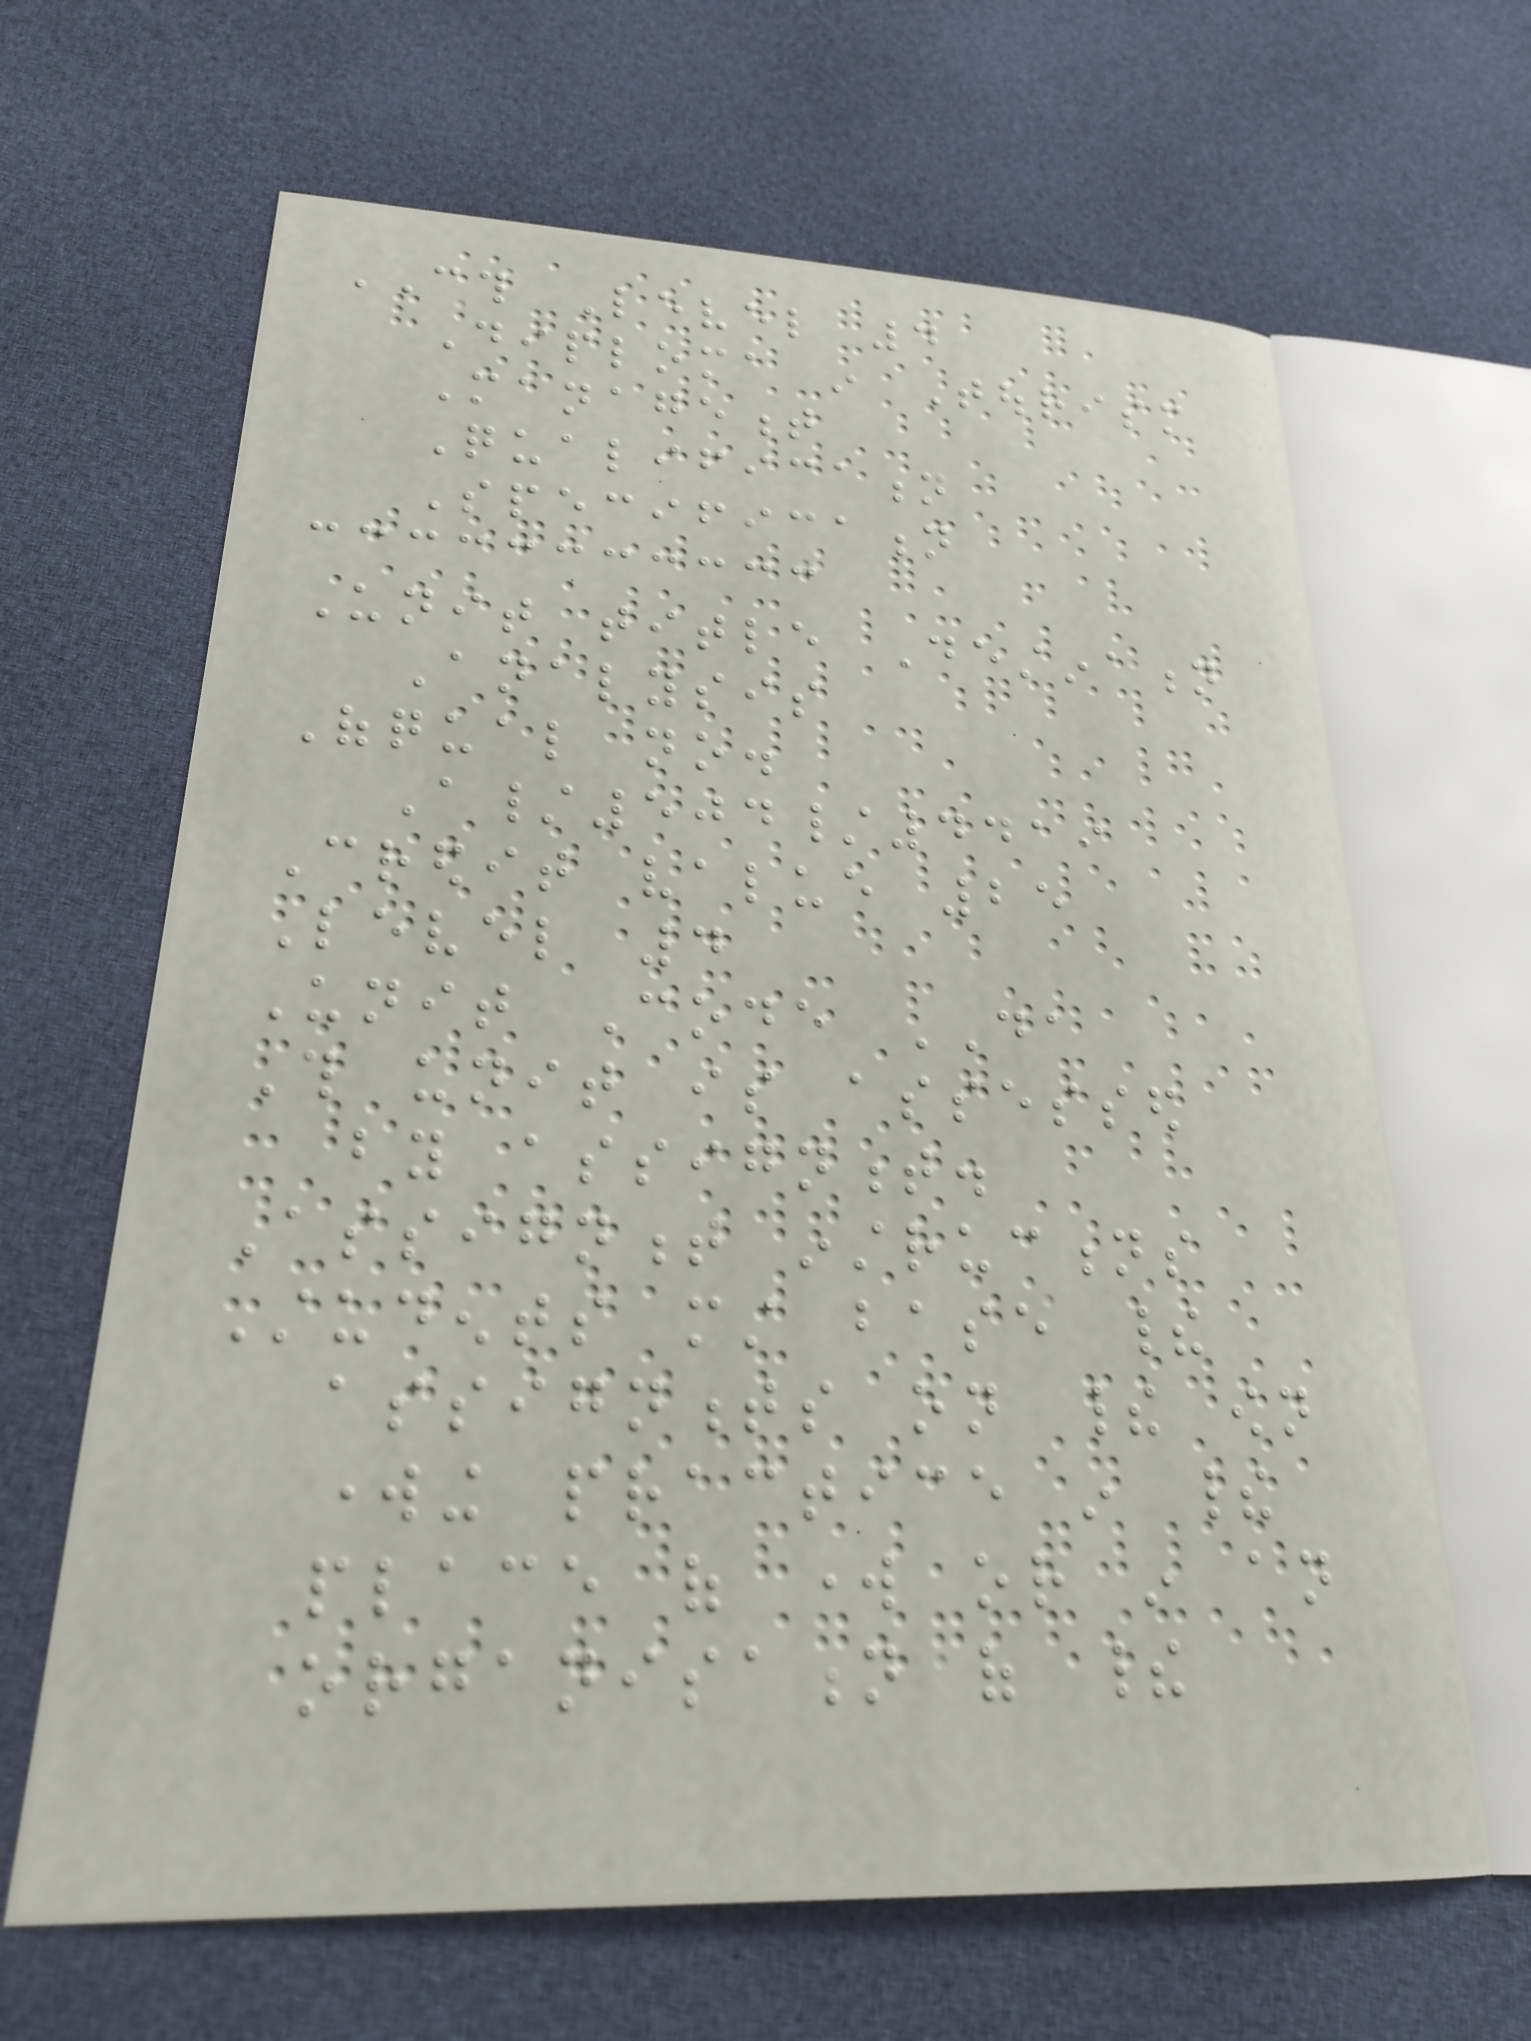CTH Level 4
Diploma in Tourism
Management
Qualification
Specification
Unit title Destination
Analysis
Ofqual no.
A/504/4419
Credit value 25
Level 4
Unit Code DA
This unit is assessed
by assignment.
Assignment instructions
Students must base their
assignments on their own
working practice in their
place of work or in an
organisation of their
